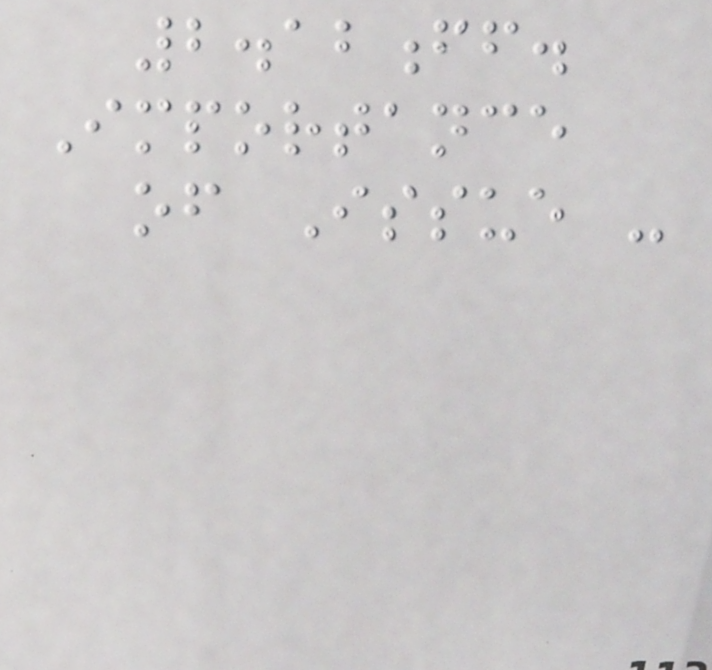2.12ff.
Importance
of Issue -
